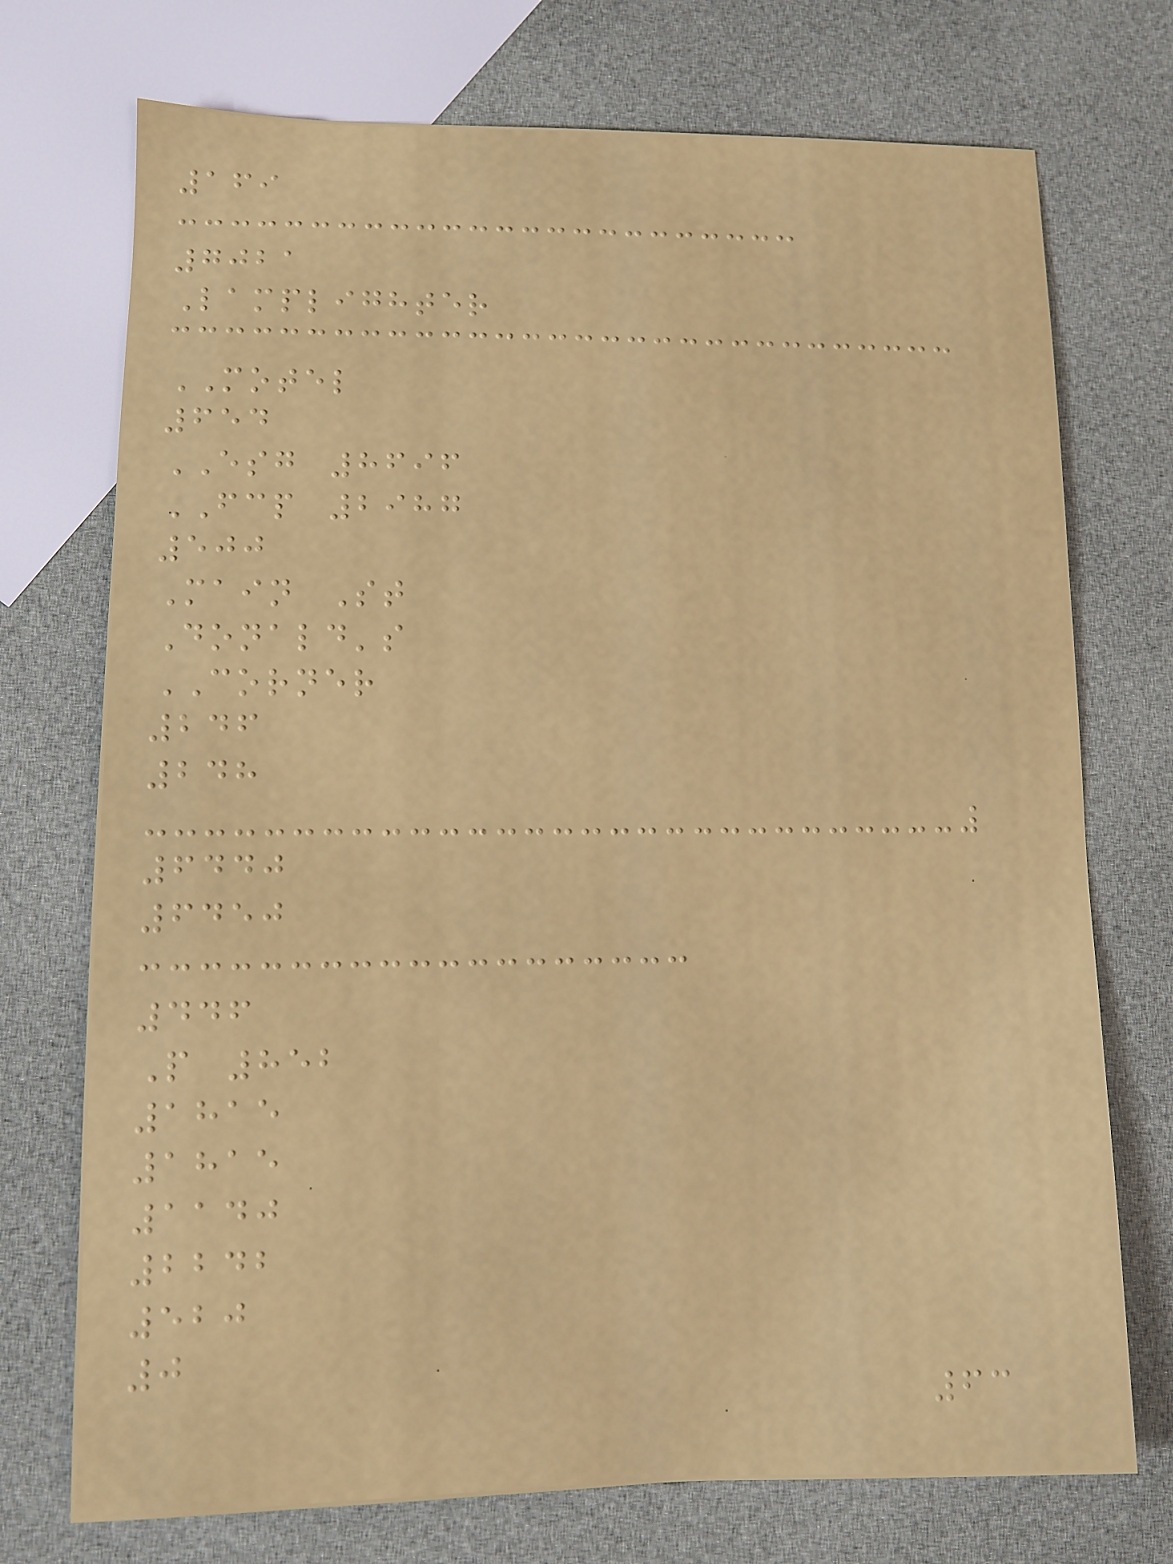169
7021
Lamplighter
MOTEL
654
ESG 8696
FCP 2987
500
Main St
Donald's
CORNER
246
248
6440
6450
446
P 852
1815
1815
1140
2242
520
0
63
